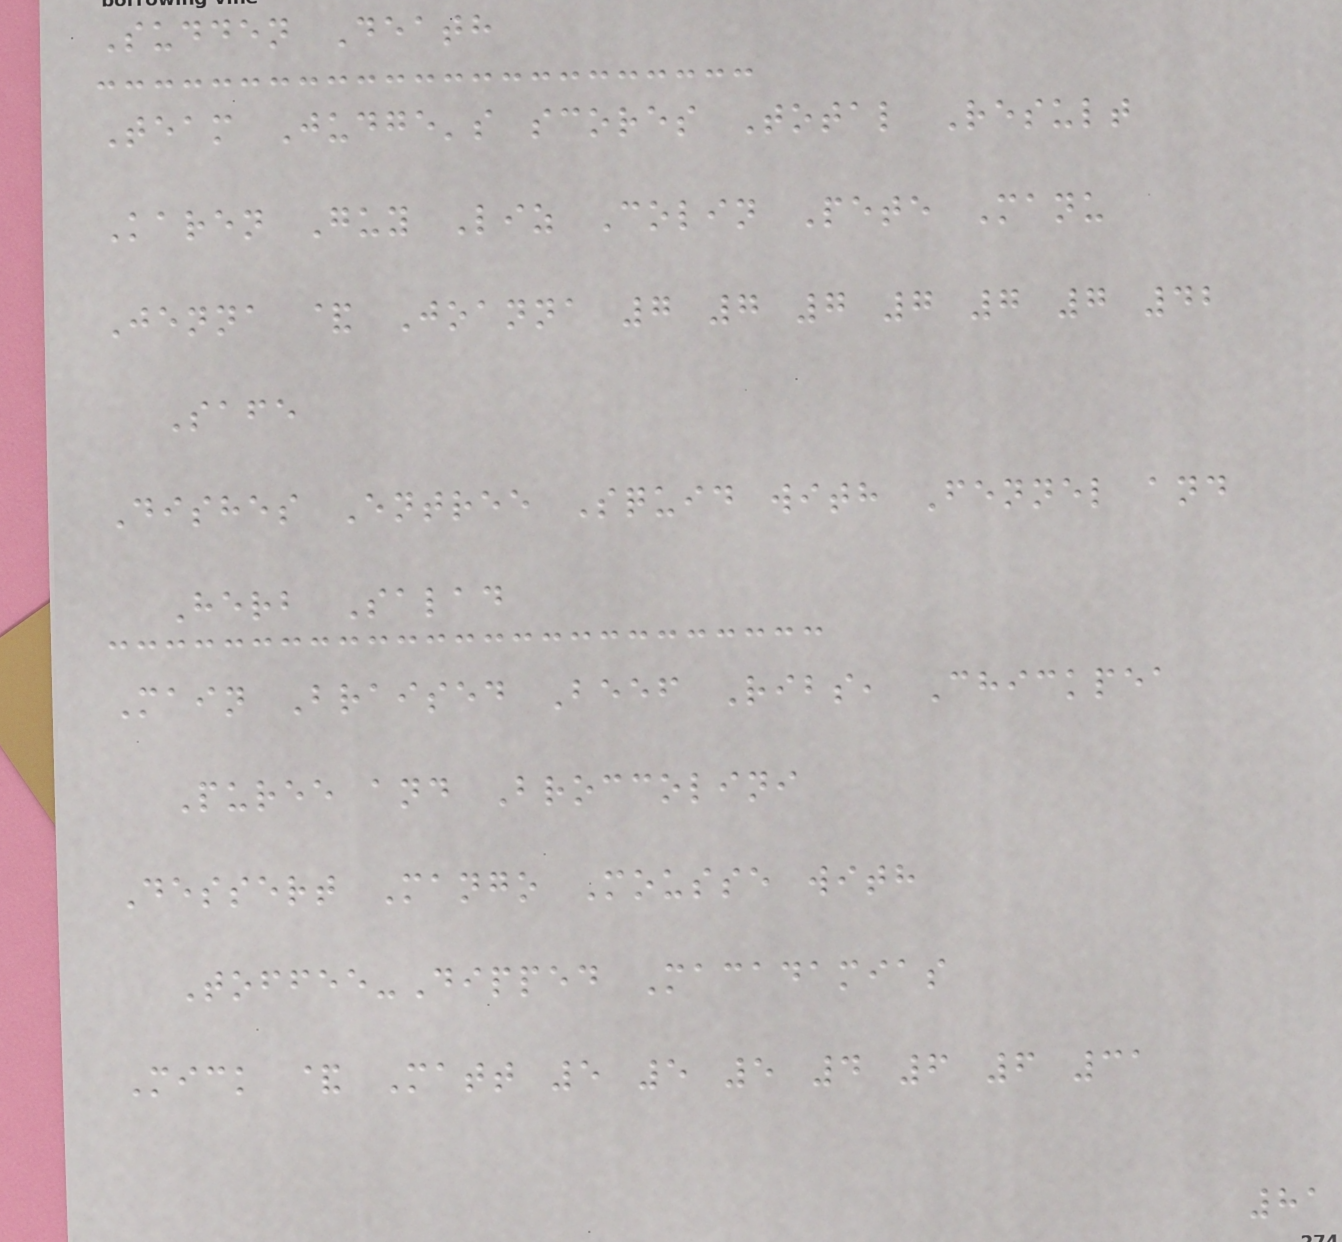Sudden Death
Team Judge's scores Total Result
Karen Guy Liz Colin Pete Manu
Jenna & Joanna 7 7 7 7 7 7 42
Safe
Dishes Entree Squid with Fennel and
Herb Salad
Main Braised Beef Ribs, Chickpea
Puree and Broccolini
Dessert Mango Mousse with
Toffee-Dipped Macadamias
Mick & Matt 5 5 5 4 6 6 31
81
